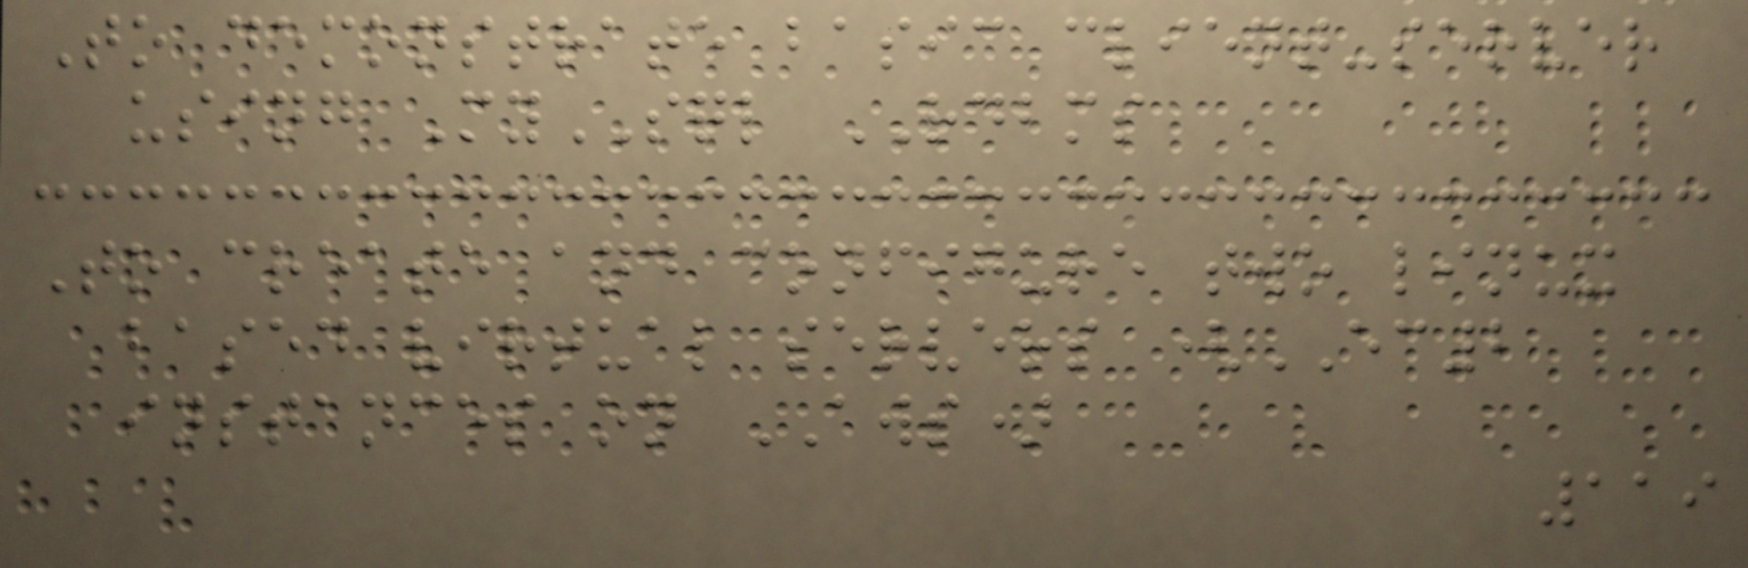To demonstrate basic client-server
using MySQL RDBMS
To create and configure two linux
based virtual servers (EC2
instances on AWS)
119
